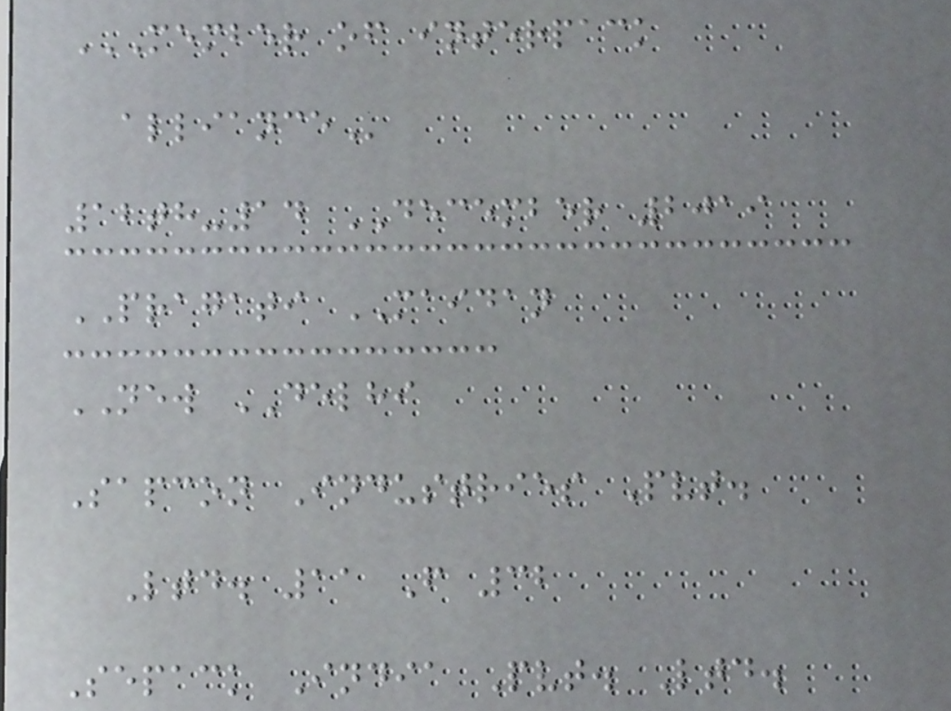MEMBER OF INTERPACK
ALLIANCE
12th-14 DECEMBER 2019
PRAGATI MAIDAN
NEW DELHI
Sapcon Industries Pvt.
Ltd. 11 F 32
Sepack India Pvt. Ltd.
